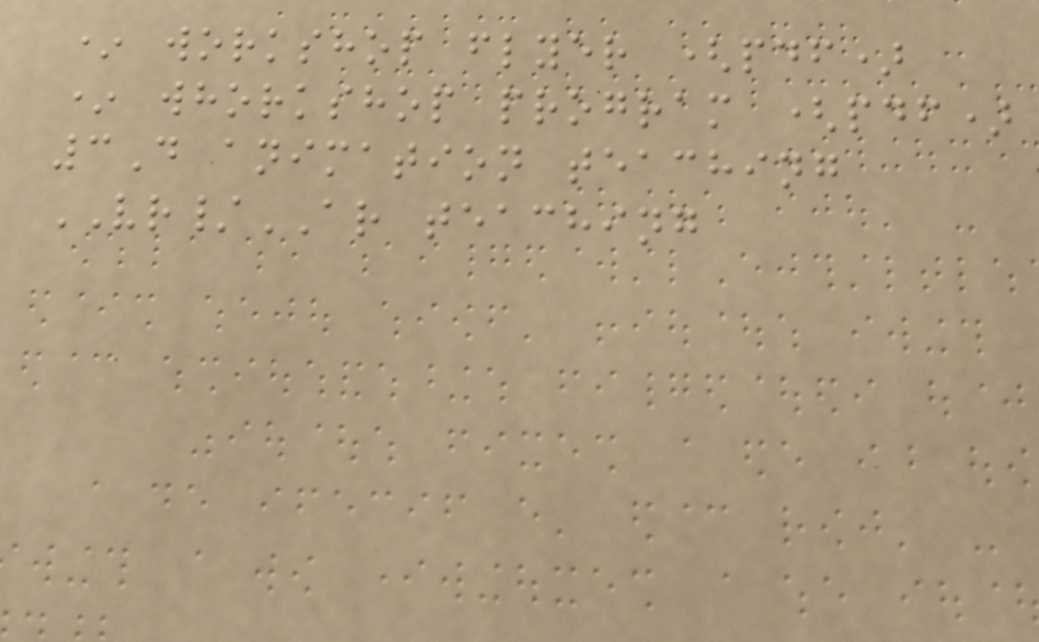* workshop flyer (pdf)
* whorkshop program (pdf)
3D animation teaching
VR/AR teaching
